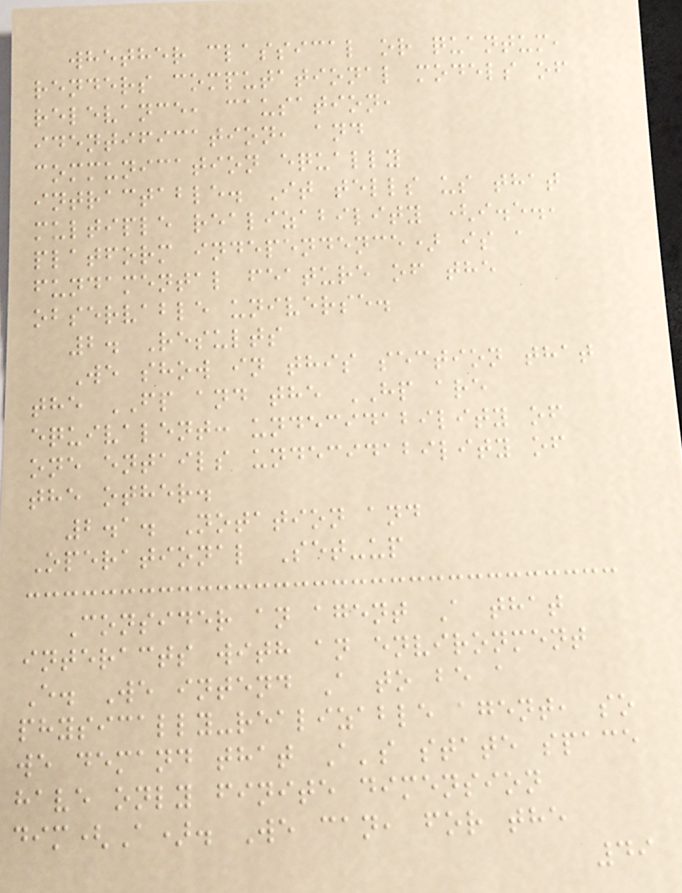whether classical or quantum,
renders computational models of
relevance, causation,
identification, and
communication equally
intractable. It tells us that
multiple realizability (i.e.,
platform independence) is a
fundamental feature of the
observable universe.
2. Results
We show in this section that
the FP and the HP are
equivalent: undecidability of
one entails undecidability of
the other.
2.1. Notation and
Operational Set-up
Consider an agent A that
interacts with an environment
E. We intend A to be a
physically-realizable agent, so
we demand that A's state space
have only finite dimension
dim(A). We can, for the
49
